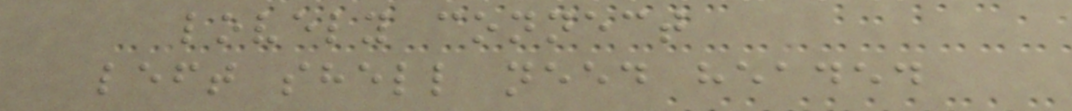lovely connect
left shell need headed
